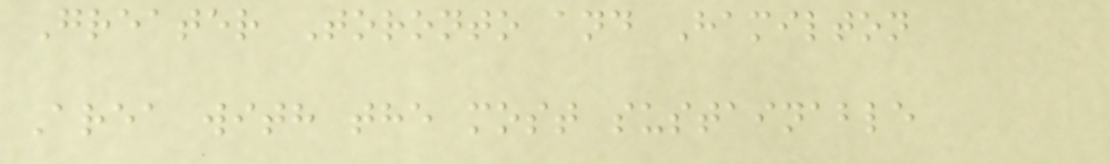Greater Toronto and Hamilton
Area with the most sustainable
